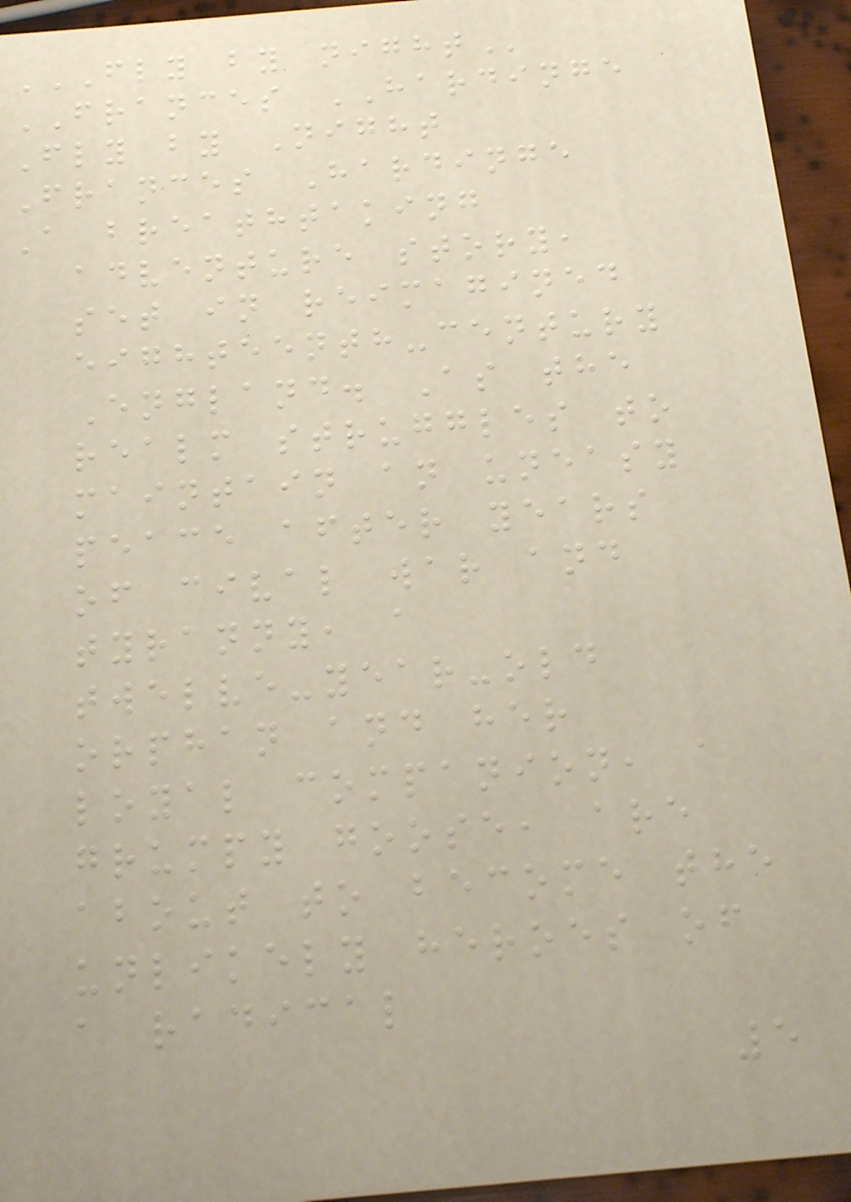FLY BY NIGHT
FRANCES HARDINGE
Fly by Night
Frances Hardinge
A breathtaking
adventure story,
set in reimagined
eighteenth-century
England. As the
realm struggles to
maintain an uneasy
peace after years
of cival war and
tyranny, a
twelve-year-old
orphan and her
loyal companion, a
grumpy goose, are
about to become the
unlikely heroes of
a radical
5
